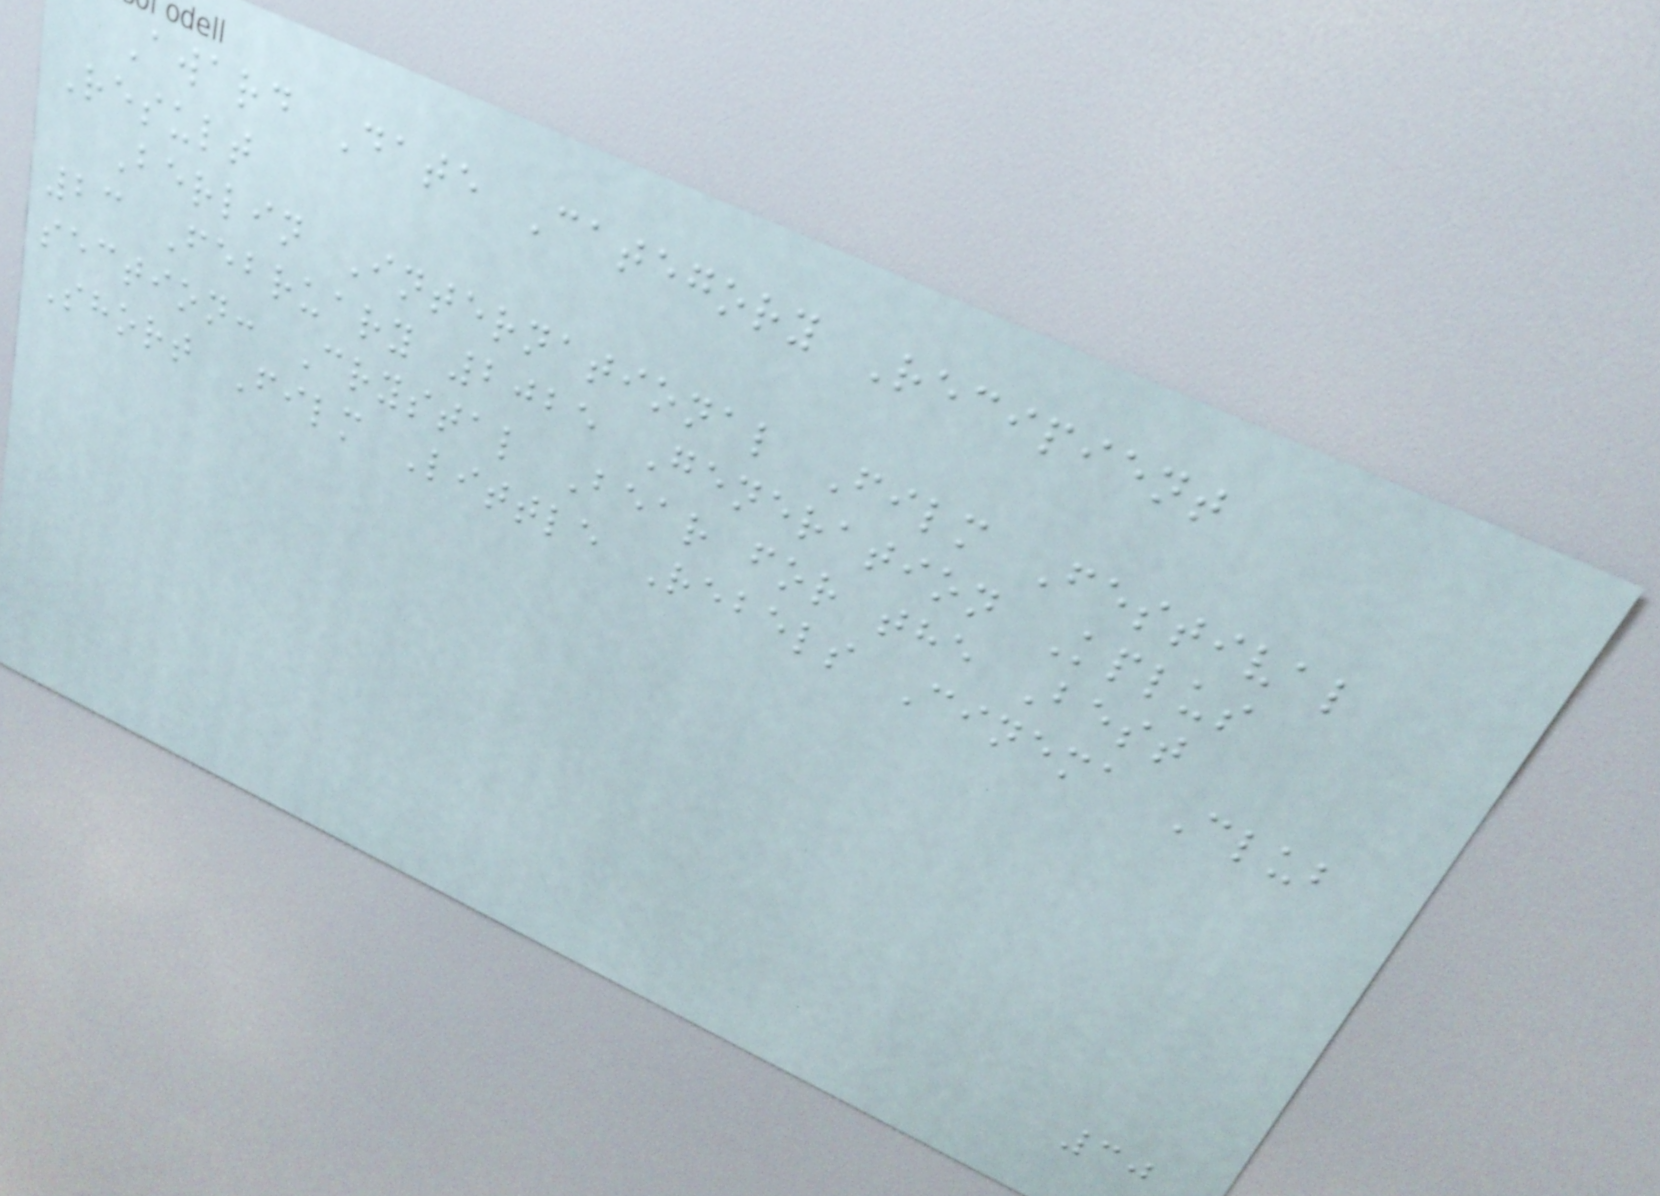Award Date Category Recipient
Result
Berlin International Film Festival
23 February 2025 Generation Kplus
section: Crystal Bear for the Best
Short Film Little Rebels Cinema Club
30
